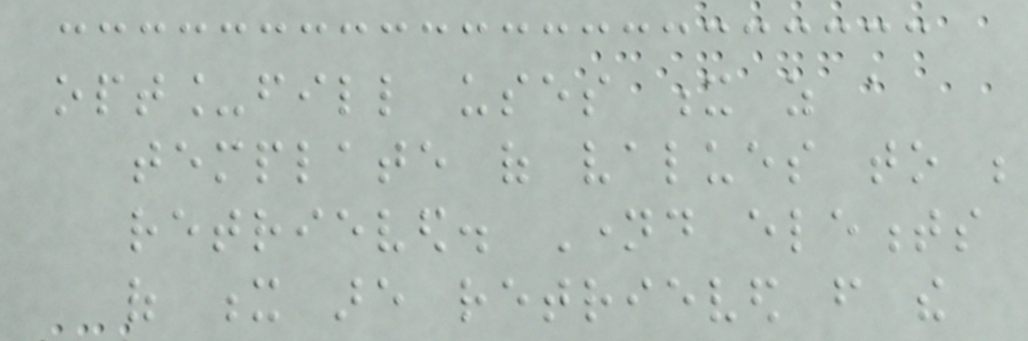opt_fill uses x as a
template of values to be
retrieved. Named elements
of x are retrieved from the
